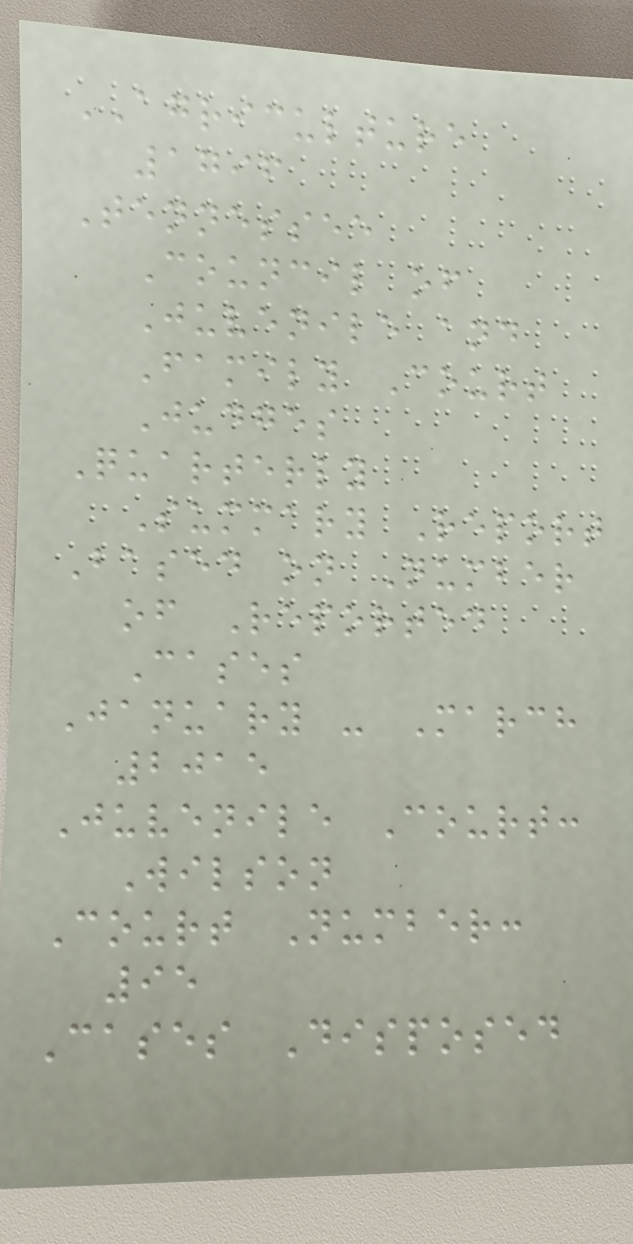AGRICULTURE
1796
Tennessee
Council of
Juvenile and
Family Court
Judges
Quarterly
Summary Report
Based on Number
of Reported
Cases
January - March
2015
Juvenile Court:
Wilson
Court Number:
95
Cases Disposed
